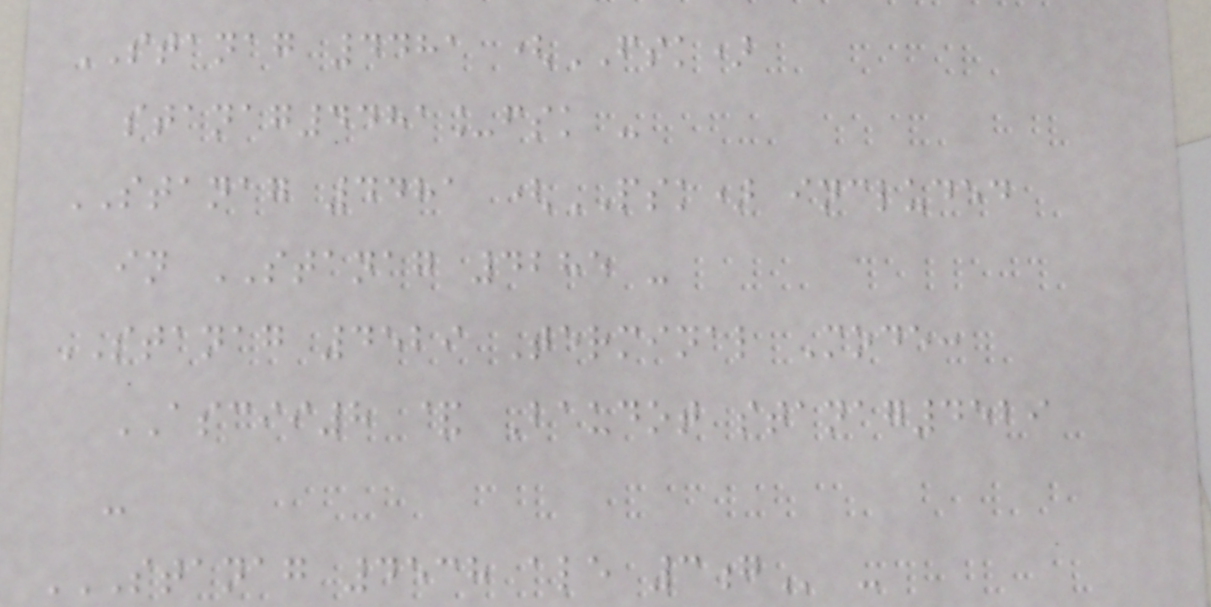STANAG 4481 (FSK)
stanag4481_fsk -
STANAG 4481 (PSK) included
in STANAG 4285 -
STANAG 4529 Terminal Mode:
ASCII8 & Baudot stanag4529
-
STANAG 4538 ALE 3G -
